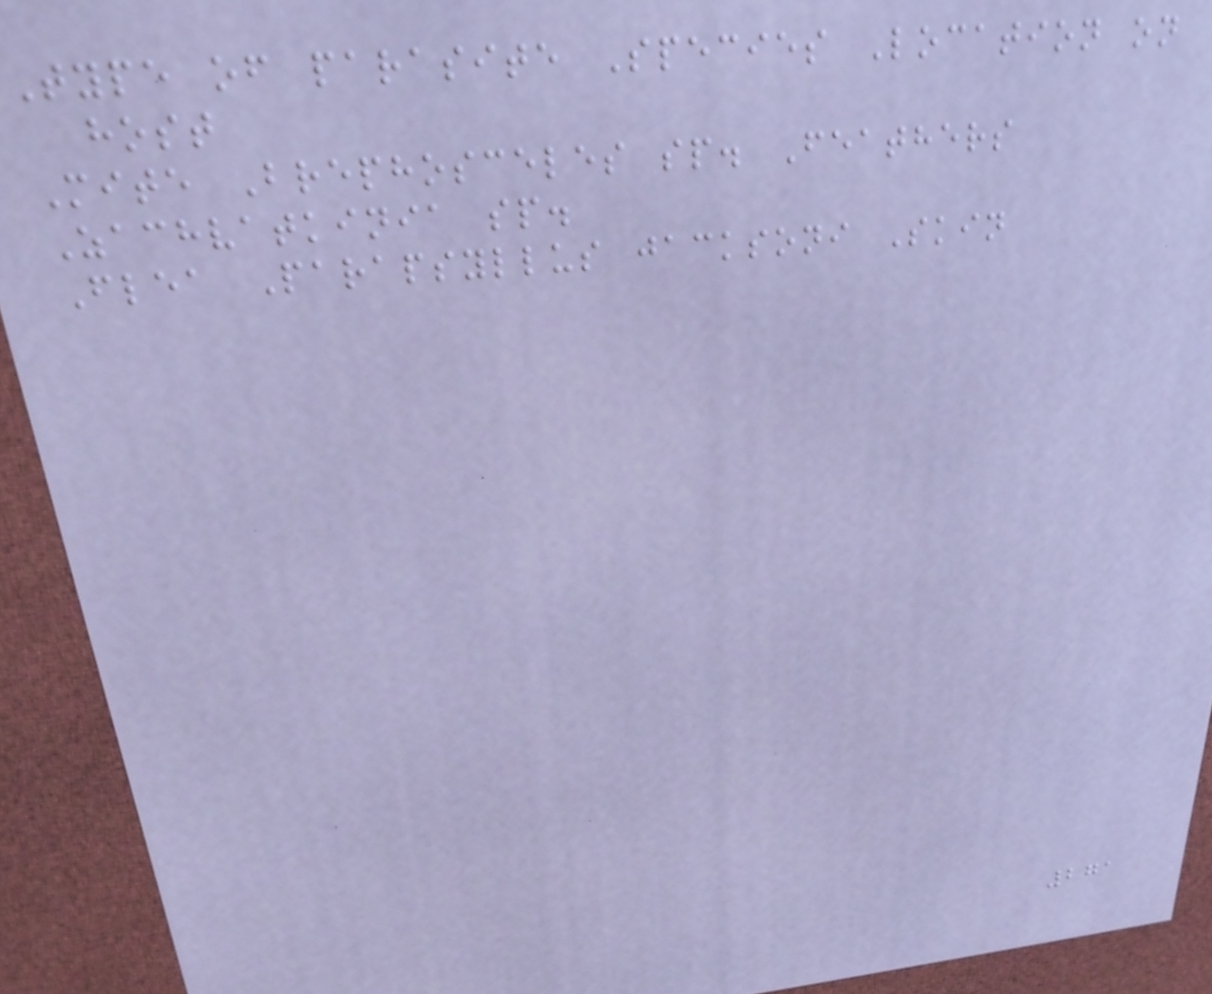Type of parasite Species Location on
host
Mite Brephosceles sp. Feathers
Zachvatkinia sp.
Flea Parapsyllus jacksoni Skin
271
